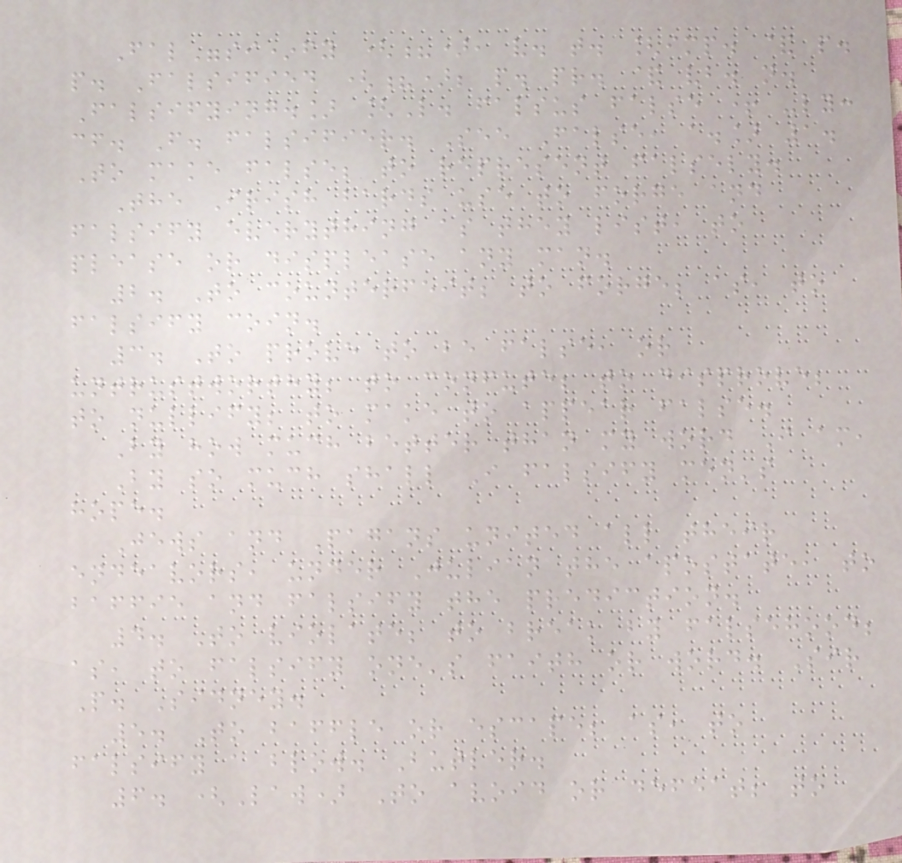Fal"si*fy (?), v. t. [imp. & p.
p. Falsified (?); p. pr. & vb. n.
Falsifying.] [L. falsus false + -ly:
cf. F. falsifier. See False, a.] 1.
To make false; to represent falsely.
The Irish bards use to forge and
falsify everything as they list, to
please or displease any man.
2. To counterfeit; to forge; as, to
falsify coin.
3. To prove to be false, or
untrustworthy; to confute; to disprove;
to nullify; to make to appear false.
By how much better than my word I am,
By so much shall I falsify men's
hope.
Jews and Pagans united all their
endeavors, under Julian the apostate, to
baffie and falsify the prediction.
4. To violate; to break by falsehood;
as, to falsify one's faith or word. Sir
P. Sidney.
5. To baffle or escape; as, to
falsify a blow. Butler.
6. (Law) To avoid or defeat; to
